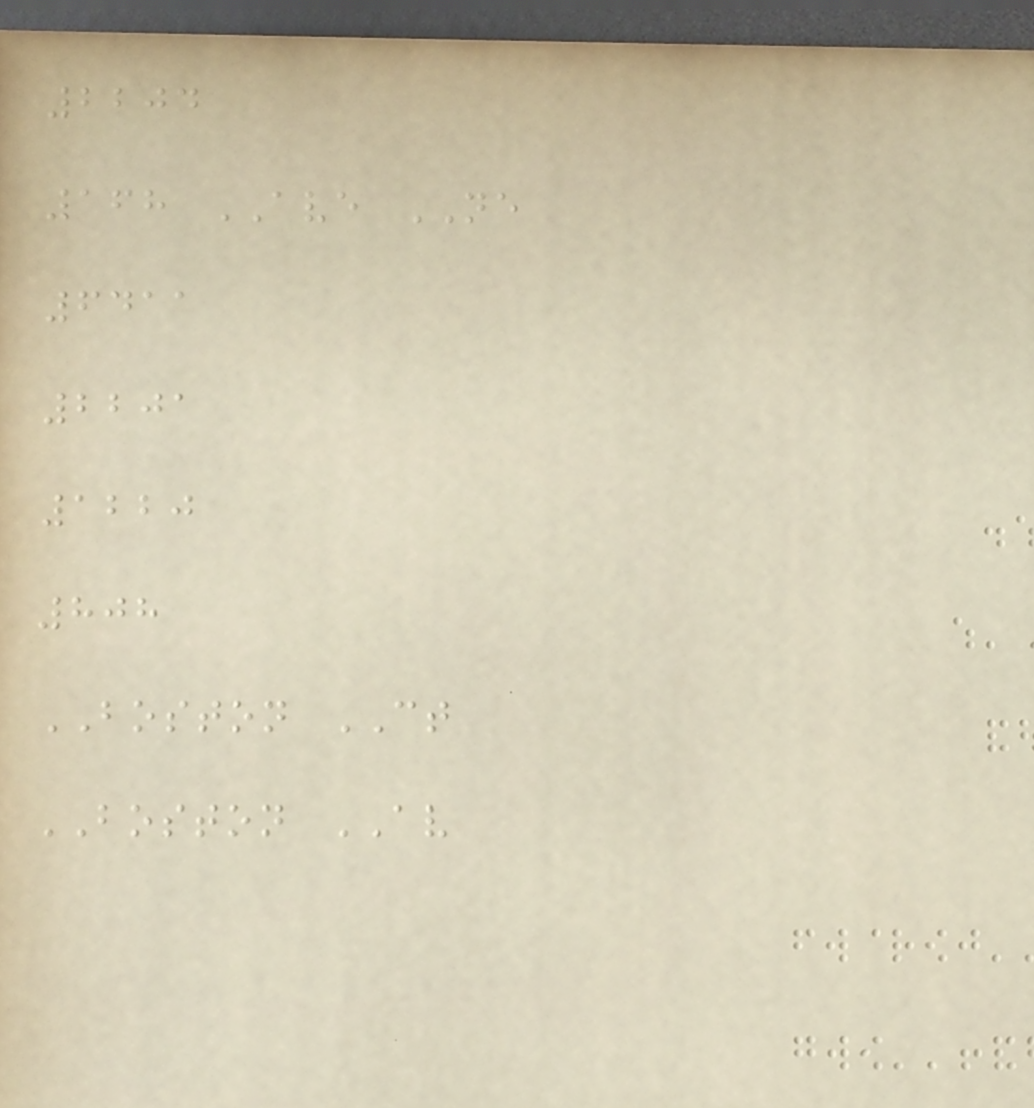2204
168 AVE NE
6411
2201
1220
808
BOSTON CT
BOSTON AV
